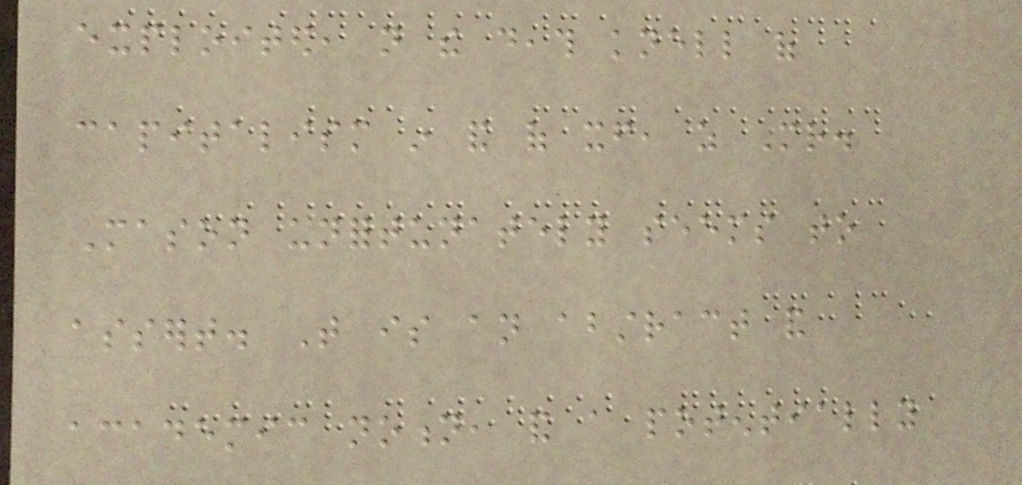exploited, not the death knell of
capitalism in and of itself, as Mr.
Mason unfortunately seems to
assert. That is an abstract and
academic notion, and a potentially
